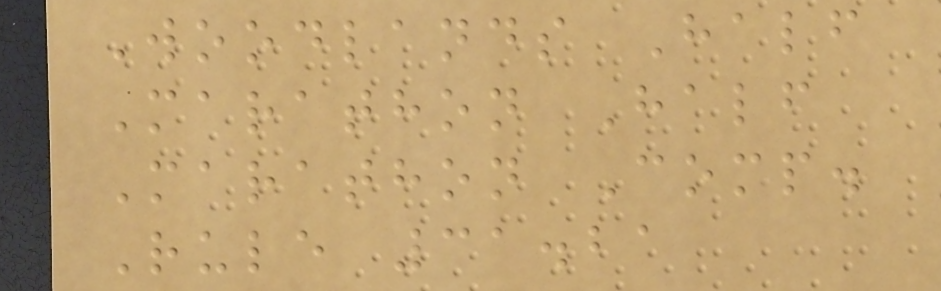Woodlands Half
Marathon Half
Marathon Comp.
Rule 31.21
